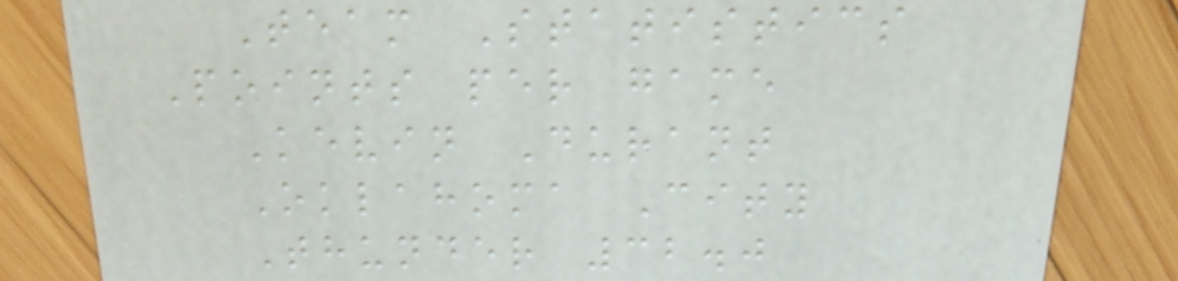Team Statistics
Points per game
Kevin Durant
Oklahoma City
Thunder 32.0
